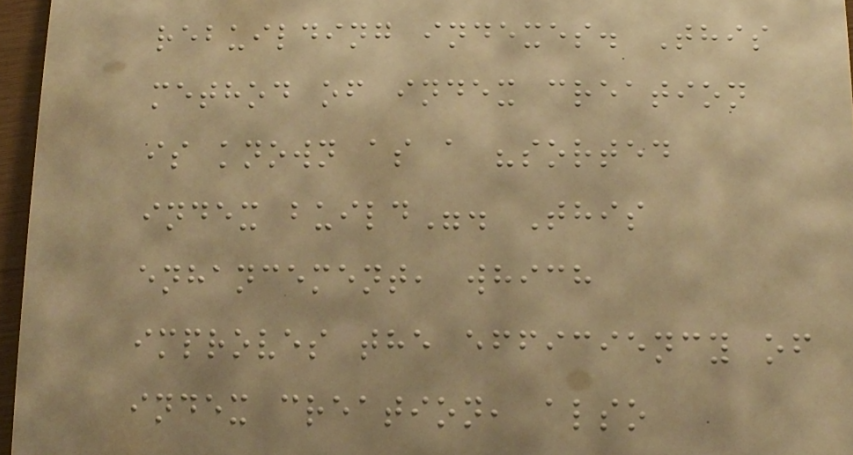rebuilding indexes. This
method of index creation
is known as a "sorted
index build". This
enhancement, which
improves the efficiency of
index creation, also
